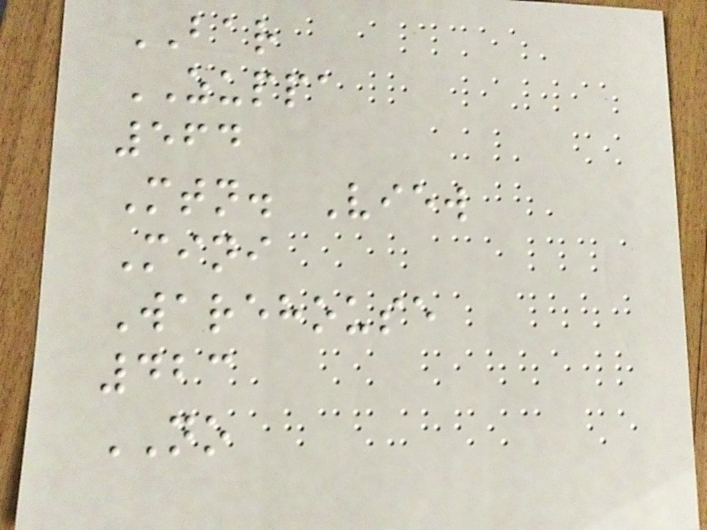BAR
ZUPPA
564
Mtn. View
Mini
Warehouse
423
NO
